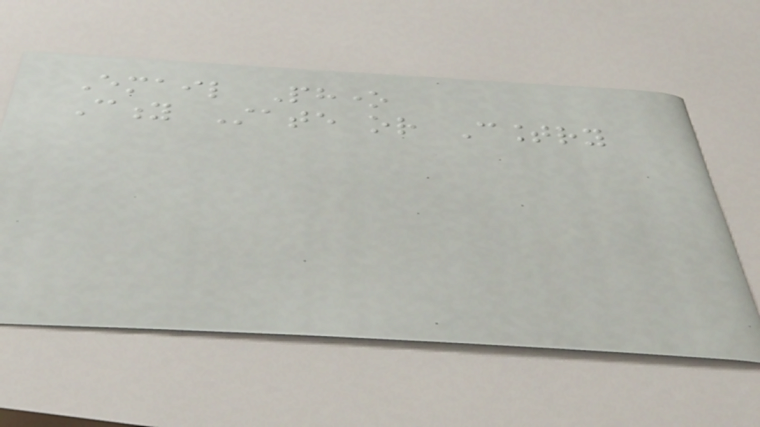Email Phone
City State or Country
